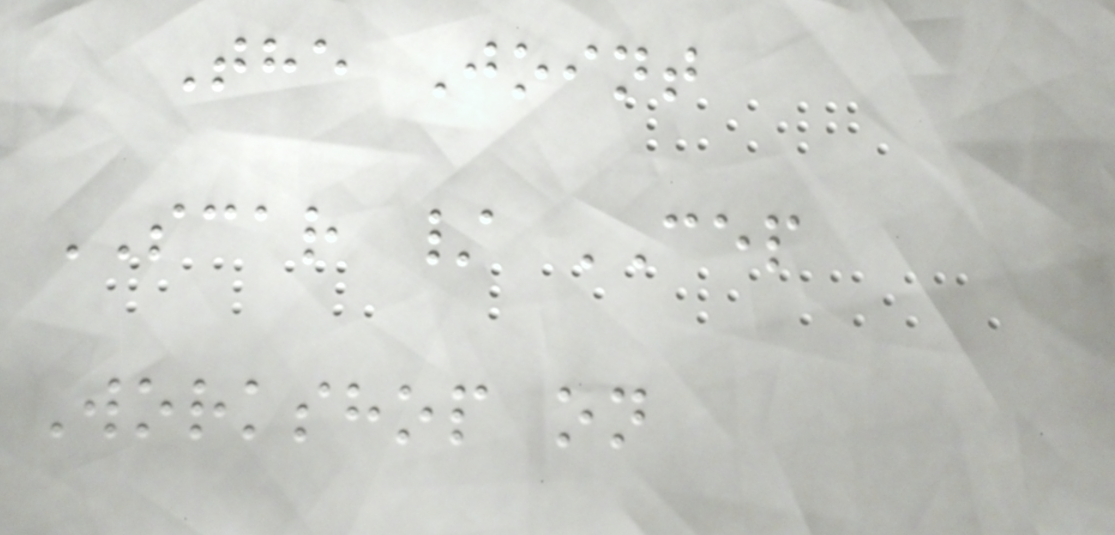The Joint
SCAR / CEP
Workshop on
